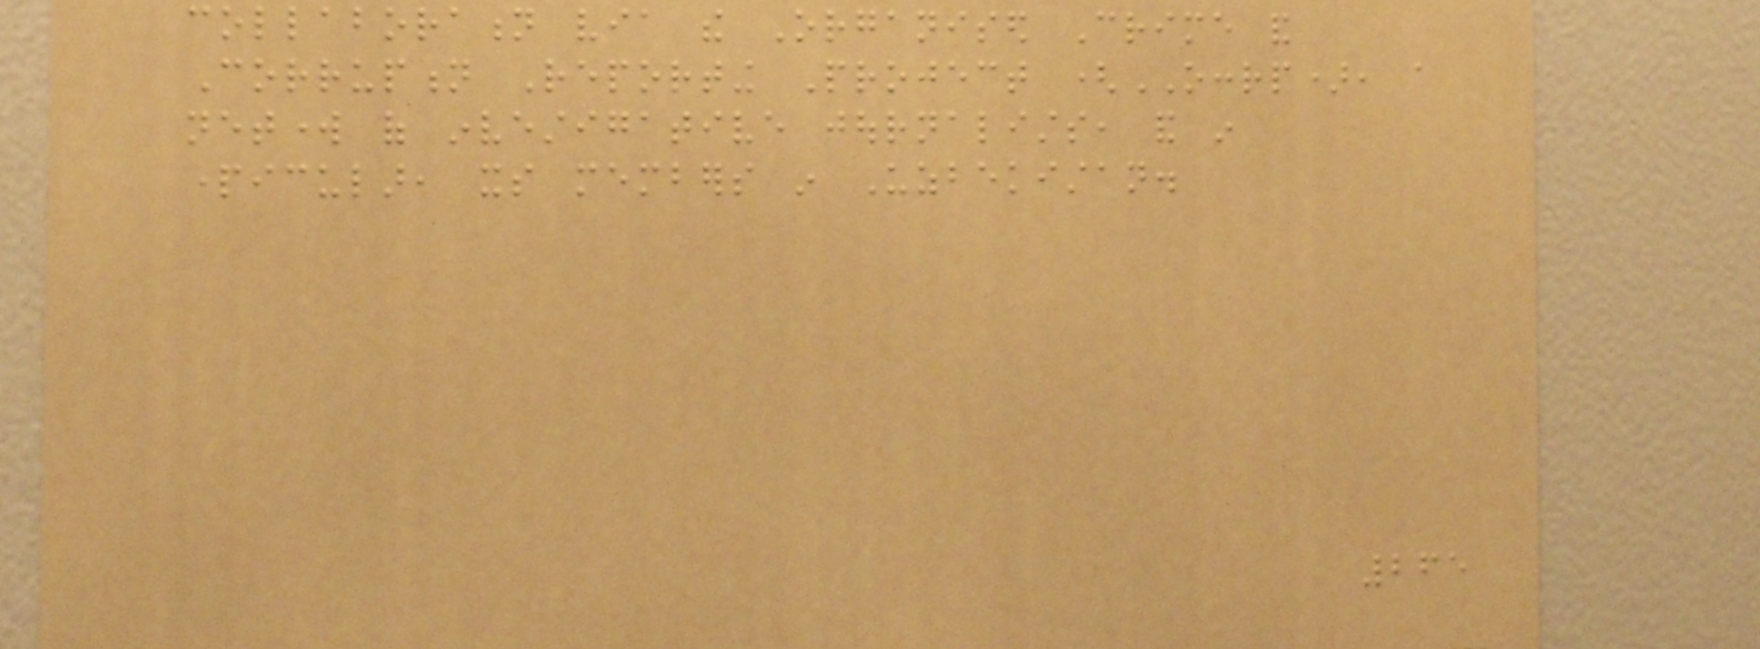collaboration via the Organised Crime and
Corruption Reporting Project (OCCRP), a
network of investigative journalists, and in
particular, its members in Uzbekistan.
265
